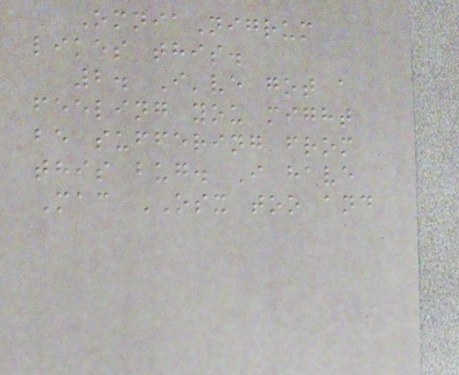OmniaNigrum
likes this.
2. I've got a
feeling you might
be suffering from
this bug. I have
Mac OSX too and
